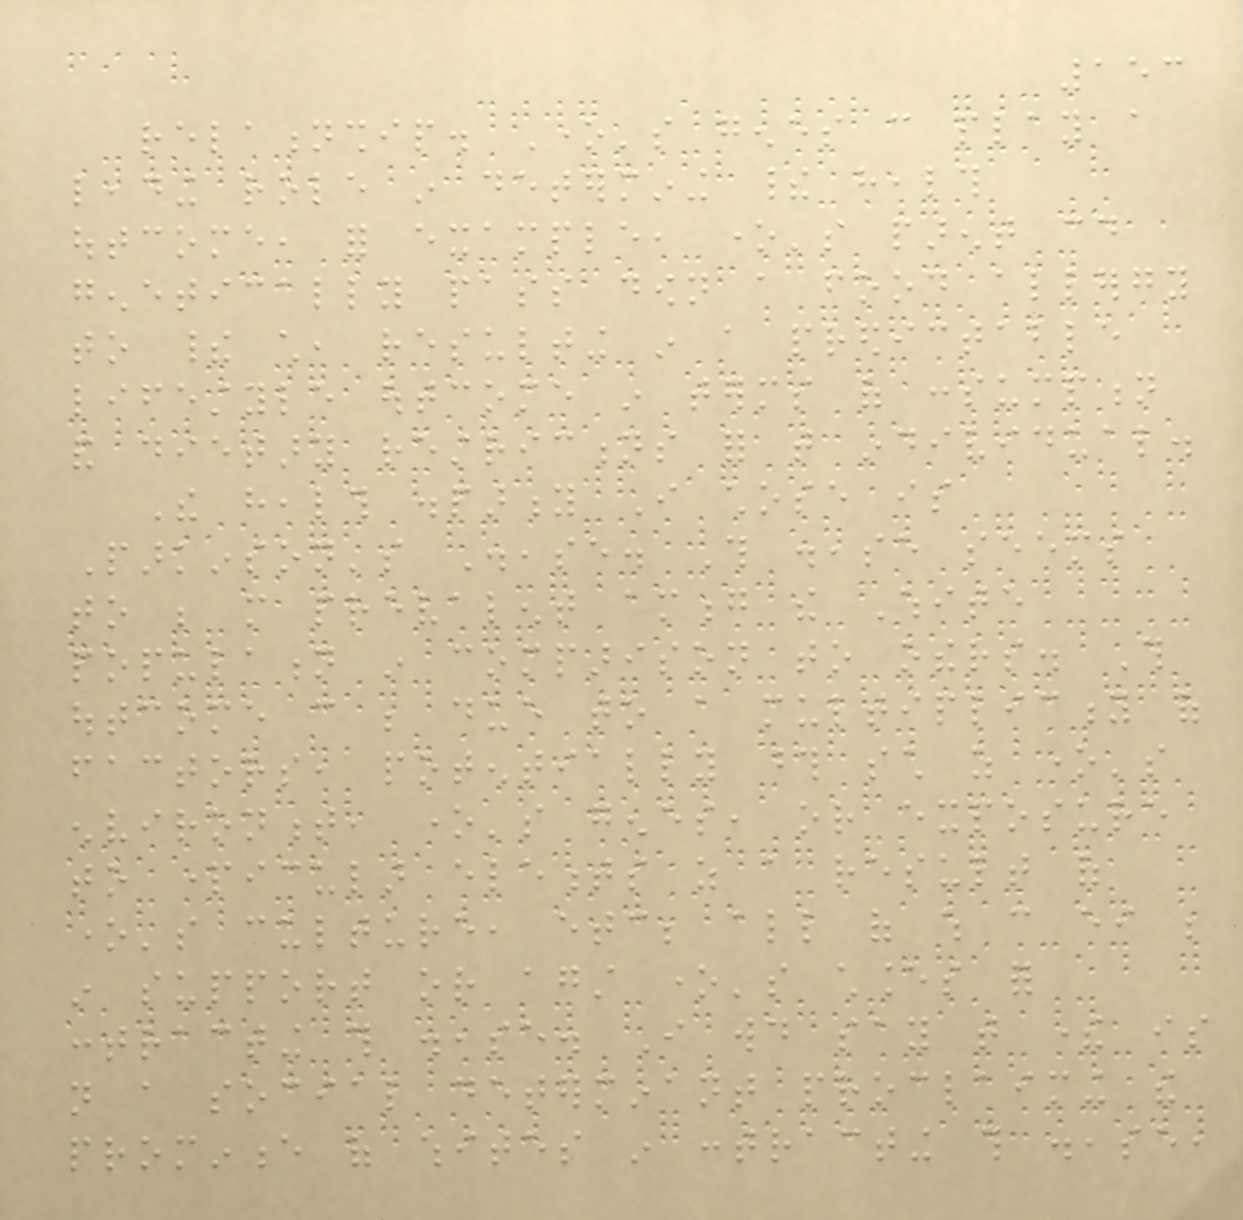153
relationship. One's genes can play a
leading role in determining their health
outcome, for example, one's parent could
genetically pass down a food allergy
to their child, resulting in a predictable
lifestyle outcome in terms of consumption
and dietary restrictions for that individual.
The health disparity I chose is
Parkinson's Disease. This disease seems
to be more prevalent among the White
population in comparison to others. This
outcome can be due to a multiplicity of
factors, potentially those such as one's
environment, one's genes, or exposure
to particular elements as a result of
one's culture, etc; all of which can either be
in support or against one's chances for
contracting this disease. I would say that there is
not a social determinant proclaiming the
prominence of whites in contracting this disease,
